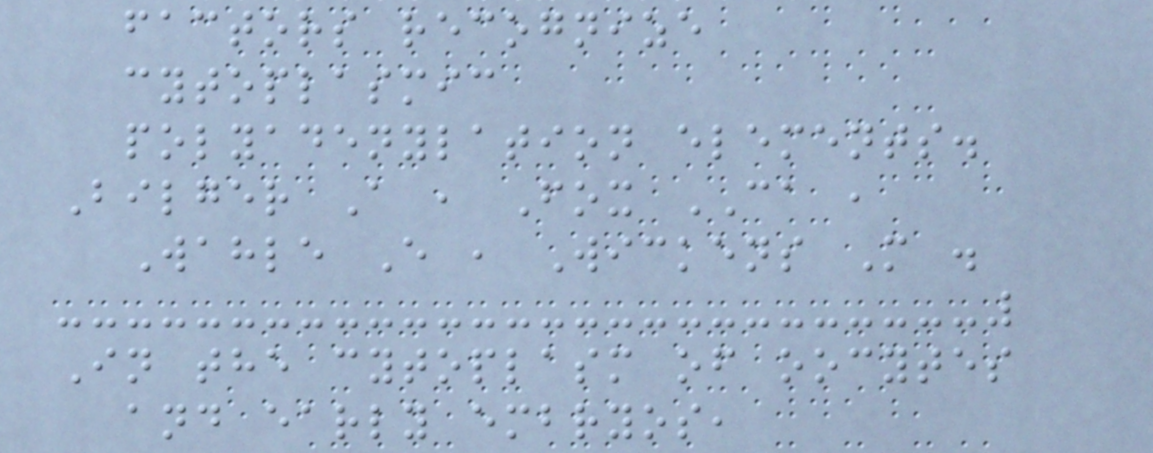factors recognize
cytoplasmic
polyadenylation elements.
Bilger A , Fox CA ,
Wahle E , Wickens M .
In the cytoplasm of oocytes
and early embryos,
